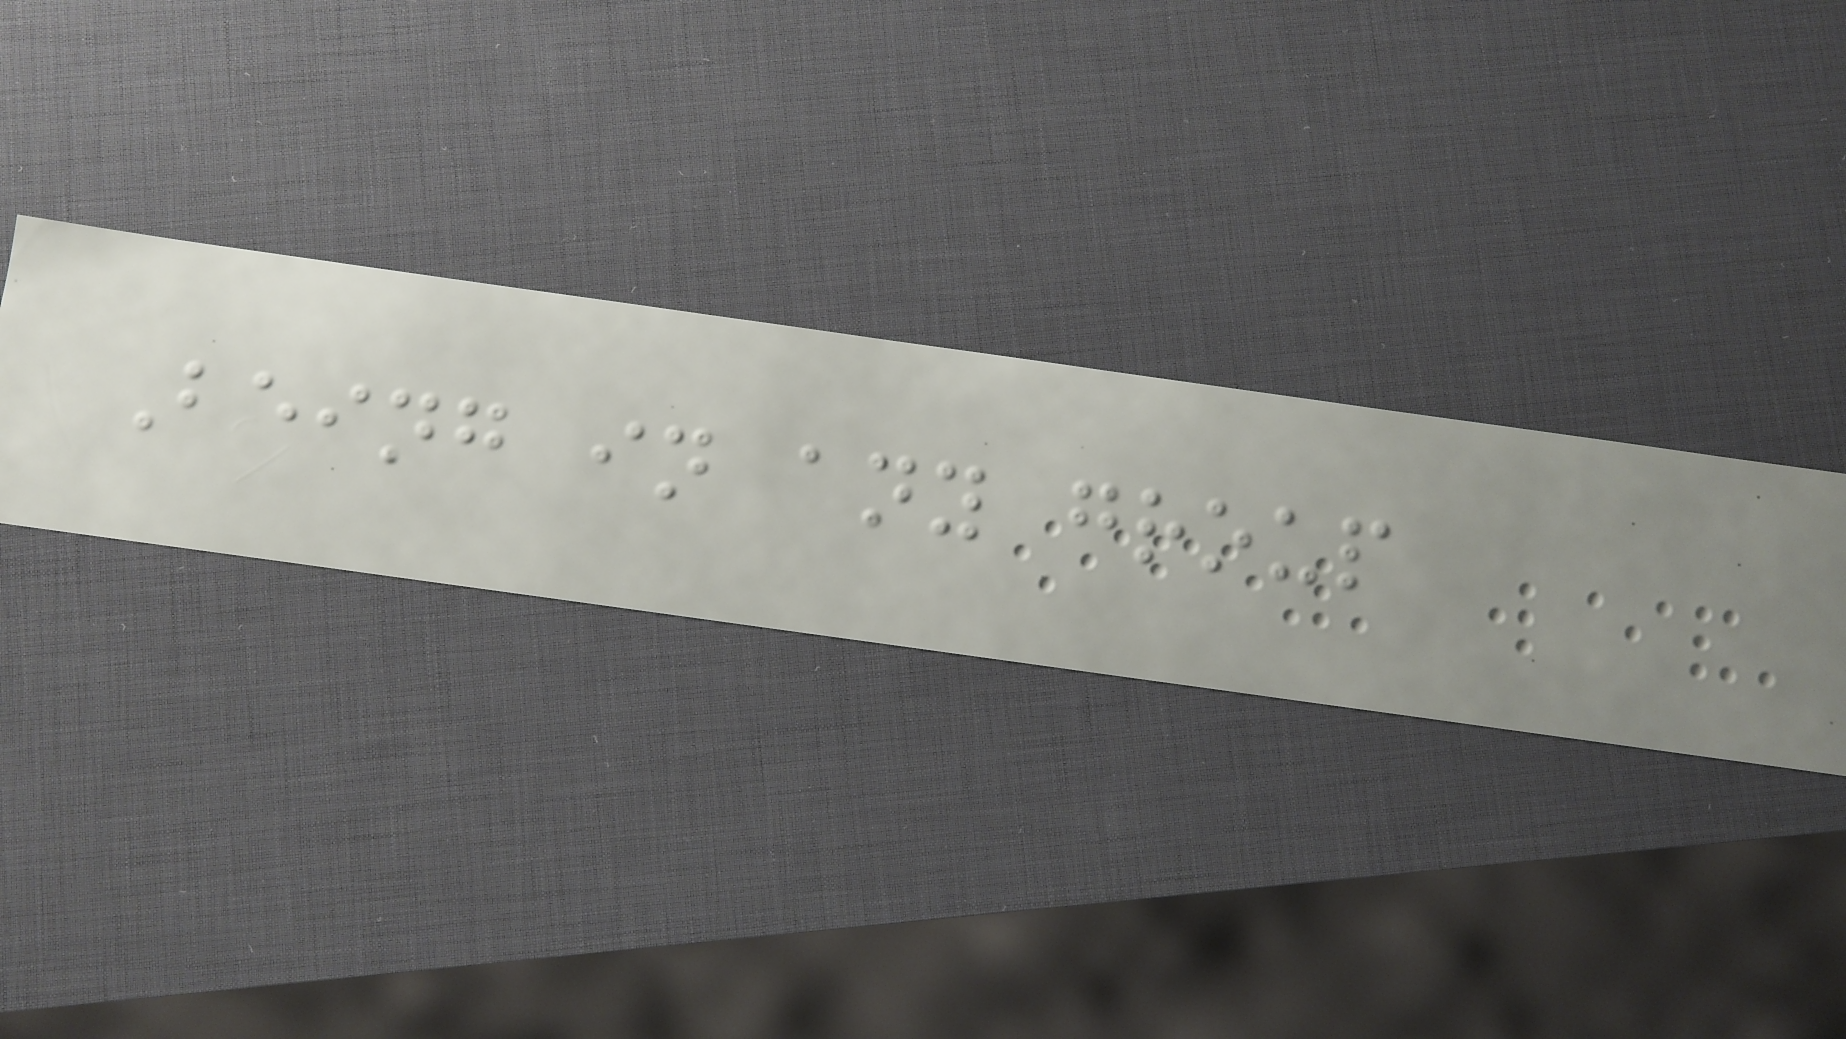Being in any group
